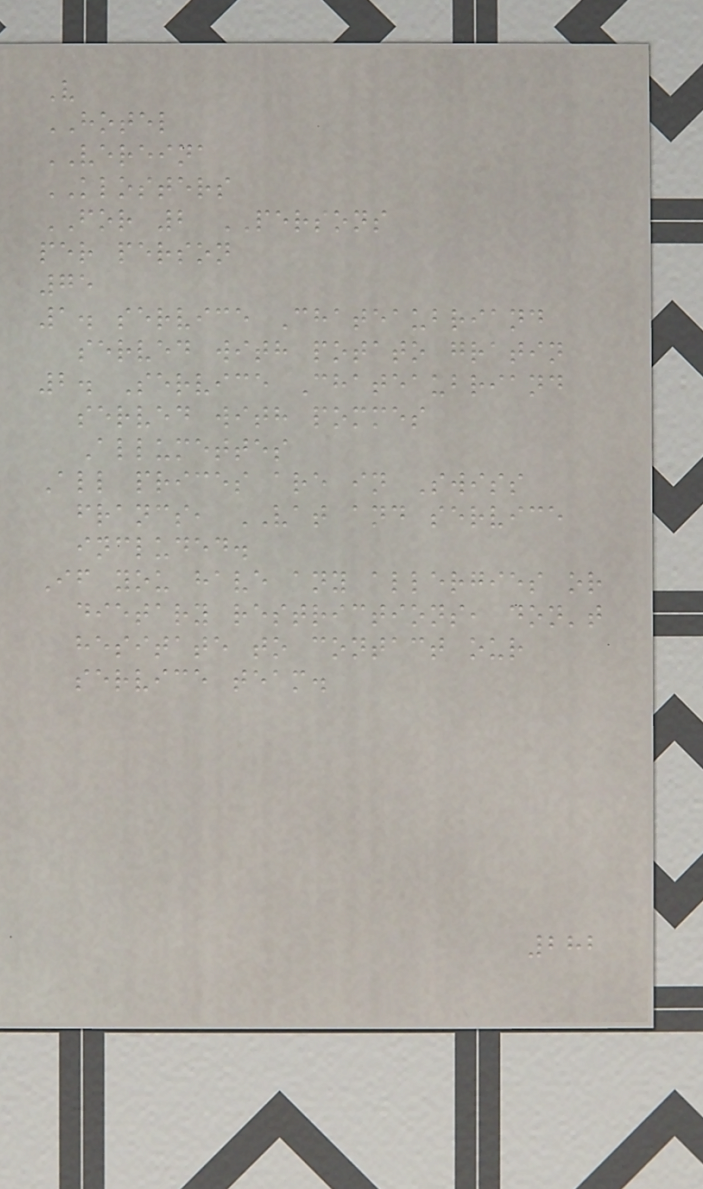V
HOTEL
VEREINA
KLOSTERS
FOR 2 PERSONS
per person
75
1. service Chateaubriand
served with potato gratin
2. Service Chateaubriand
served with pommes
Allumettes
All prices are in Swiss
francs, VAT and service
included.
If you have any allergies or
dietary restrictions, don't
hesitate to contact our
service team.
282
